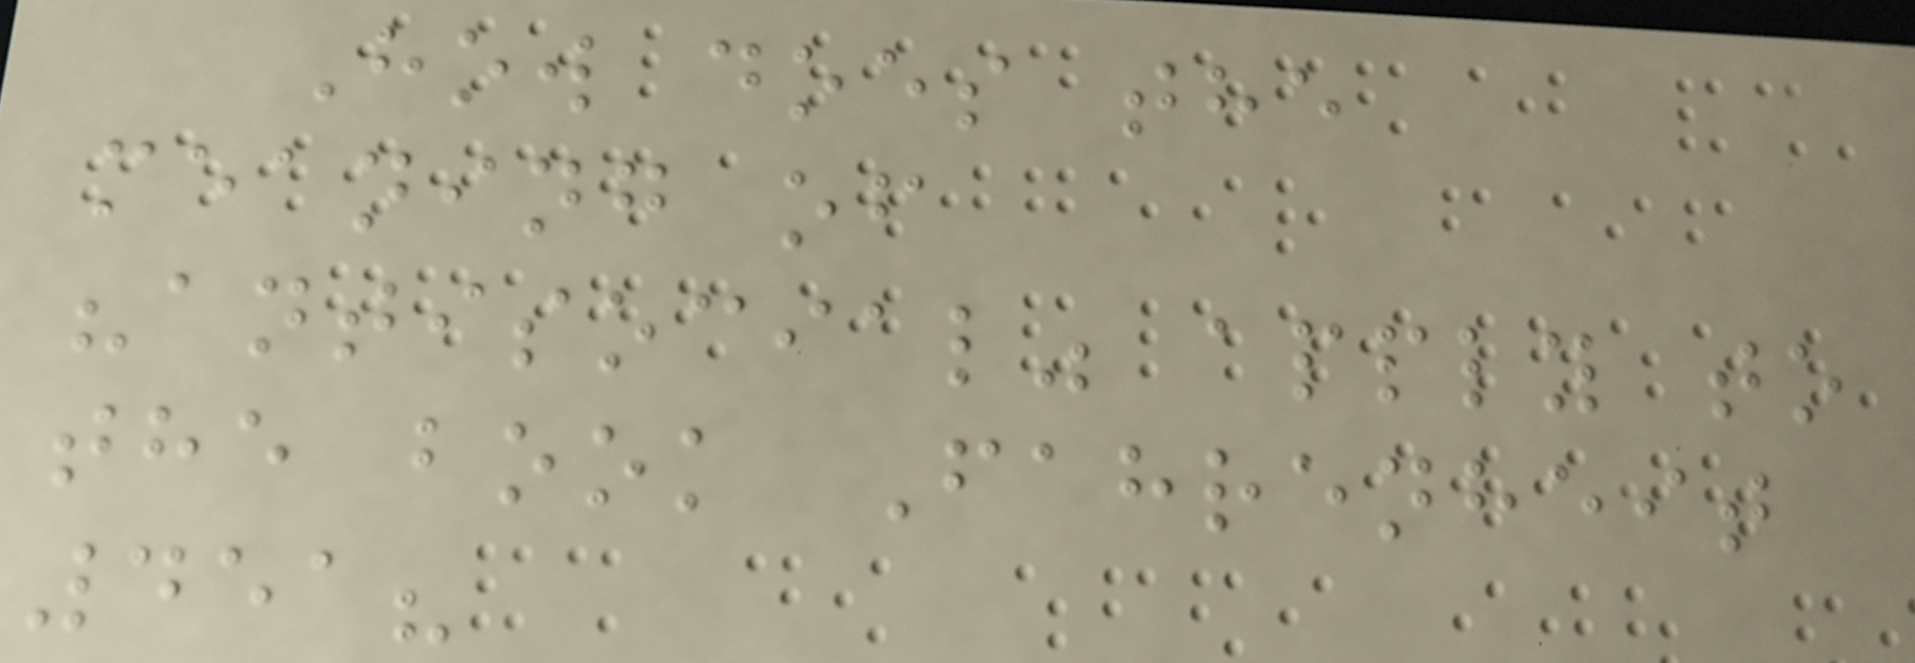How does the
meaning of
"antisocial" apply to
the book Fahrenheit
451?
